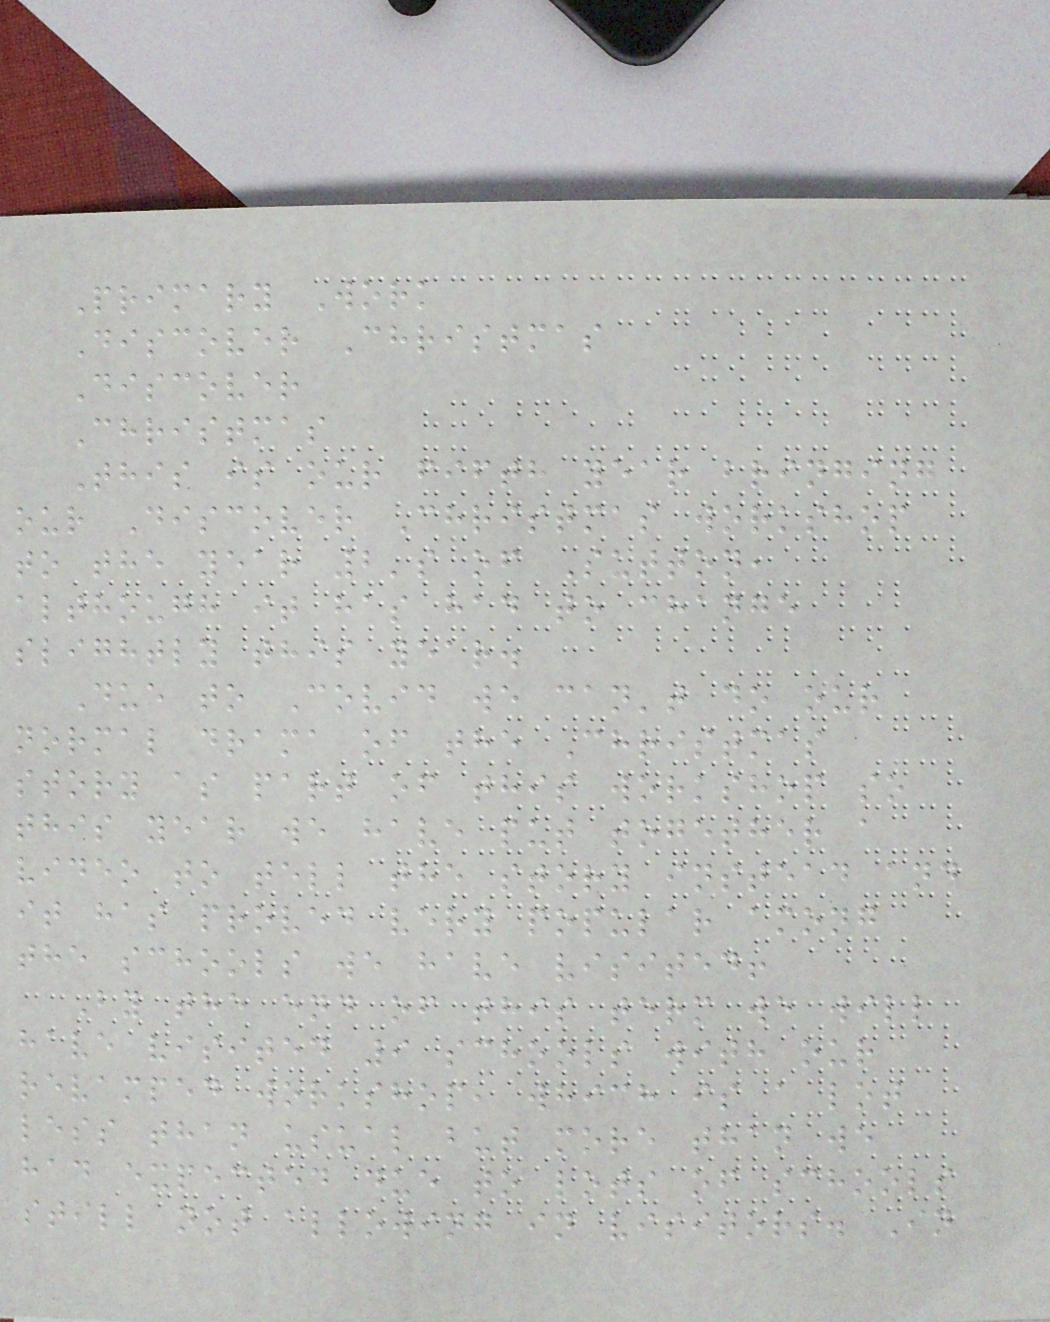Primary Work
Discover Christmas
Discover
Christmas
This is our fifth year bringing
our Discover Christmas workshop
to the year 2's of Sutton,
although it has had to change
slightly this year.
Due to Covid we can't do our
normal drama of the Christmas
story as part of this workshop so
this year we have put together a
video to tell the story instead and
it has proved very popular among
the schools we have visited!
By the end of this term we will
have visited 9 schools with our
revamped workshop, which is a lot
less than usual but more than we
had expected due to lots of schools
still not allowing in visitors. In
